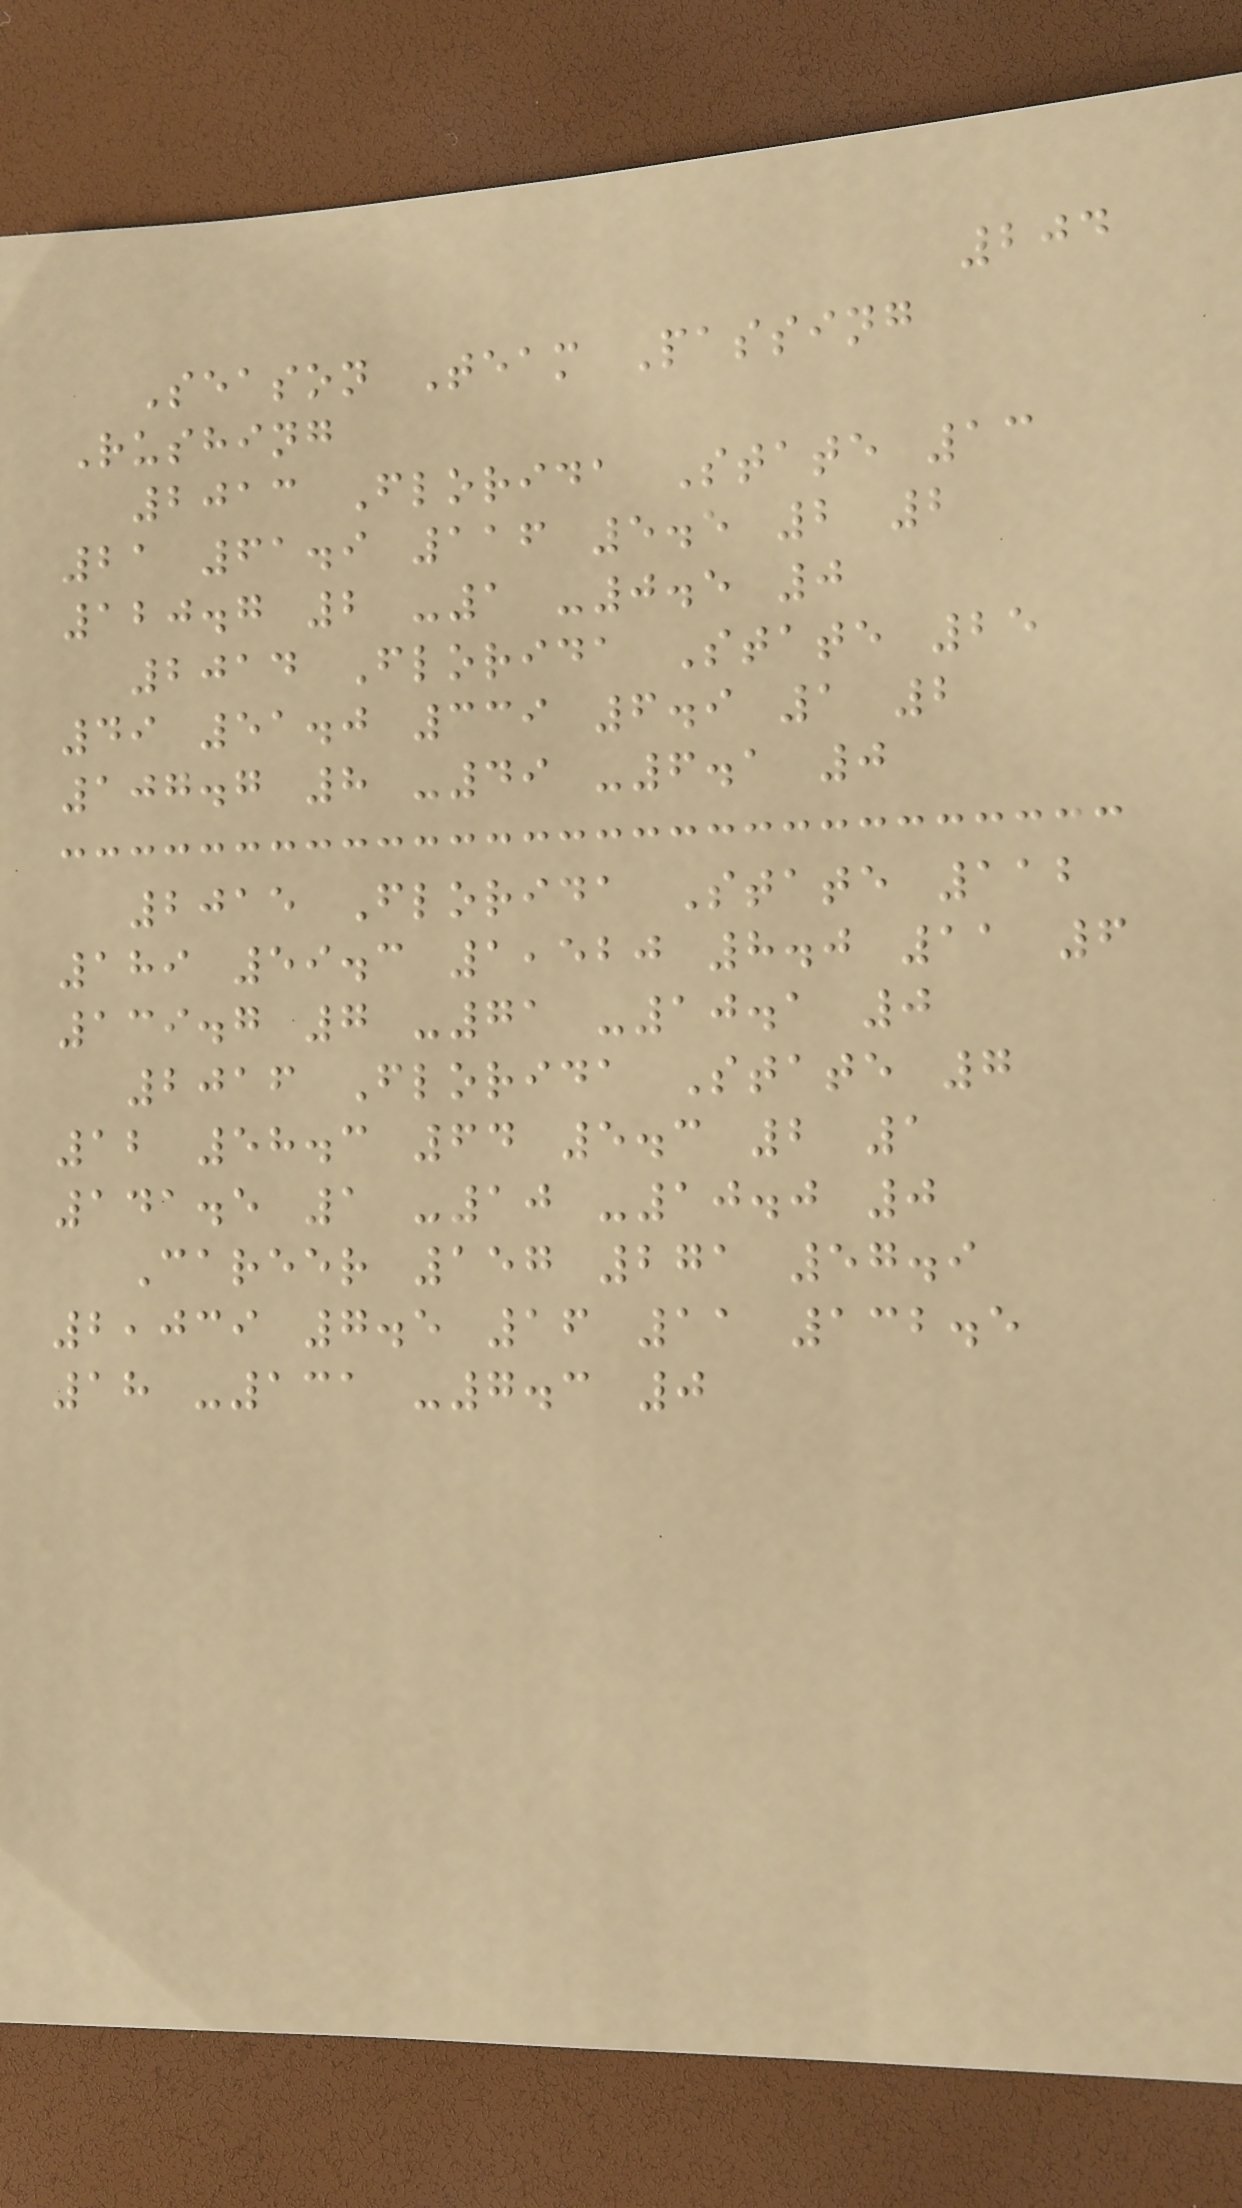204
Season Team Passing
Rushing
2013 Florida State 13
21 61.9 116 5.5 2 2
120.7 2 -1 -0.5 0
2014 Florida State 25
49 51.0 339 6.9 1 2
107.7 8 -49 -6.1 0
2015 Florida State 112
189 59.3 1,520 8.0 11 6
139.7 7 -71 -10.1 0
2016 Florida State 7
12 58.3 64 5.3 2 1
141.5 1 -10 -10.0 0
Career 157 271 57.9
2,039 7.5 16 11 132.5
18 -131 -7.3 0
